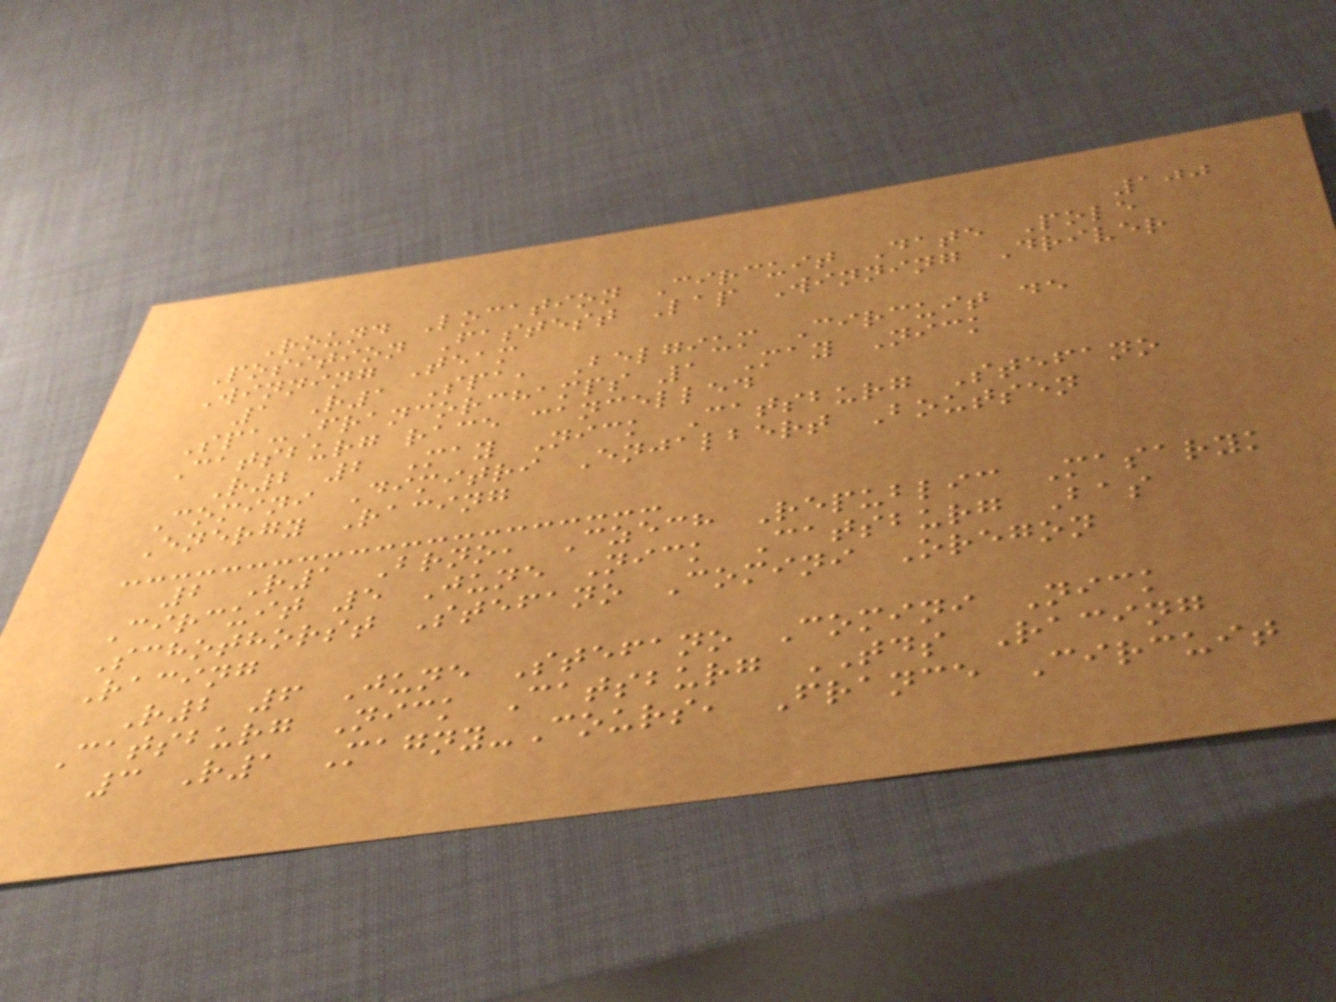100
Round Location Circuit Date Pole
Position Fastest Lap Winning Driver
Winning Team
1 R1 Spa, Belgium Circuit de
Spa-Francorchamps 1 May Nick
Catsburg race cancelled
R2 2 May Nick Catsburg Stefano
Comini Dimitri Enjalbert Boutsen
Energy Racing
2 R1 Brno, Czech Republic Masaryk
Circuit 5 June Nick Catsburg Bas
Schothorst Stefano Comini Oregon
Racing
R2 6 June Stefano Comini Nick
Catsburg Nick Catsburg TDS Racing
3 R1 Magny-Cours, France Circuit
